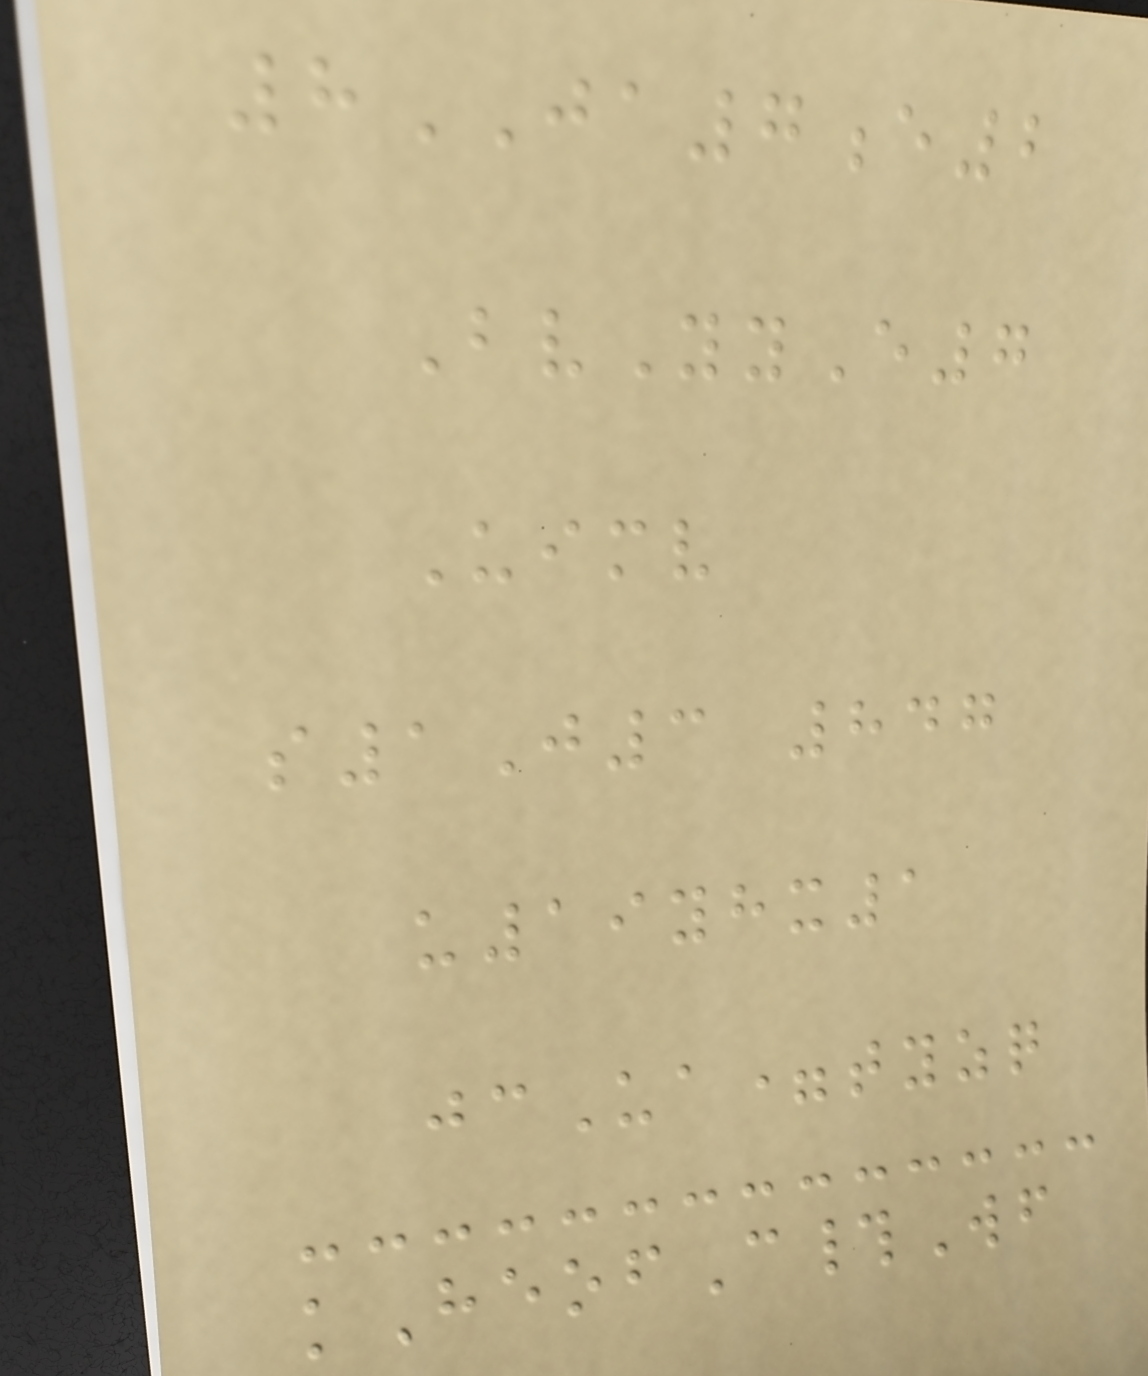8JA7e2
BvYyE7
Uimv
s1J3 847
u19yhx1
jcUa=tyzq
kHeofC#Wf
